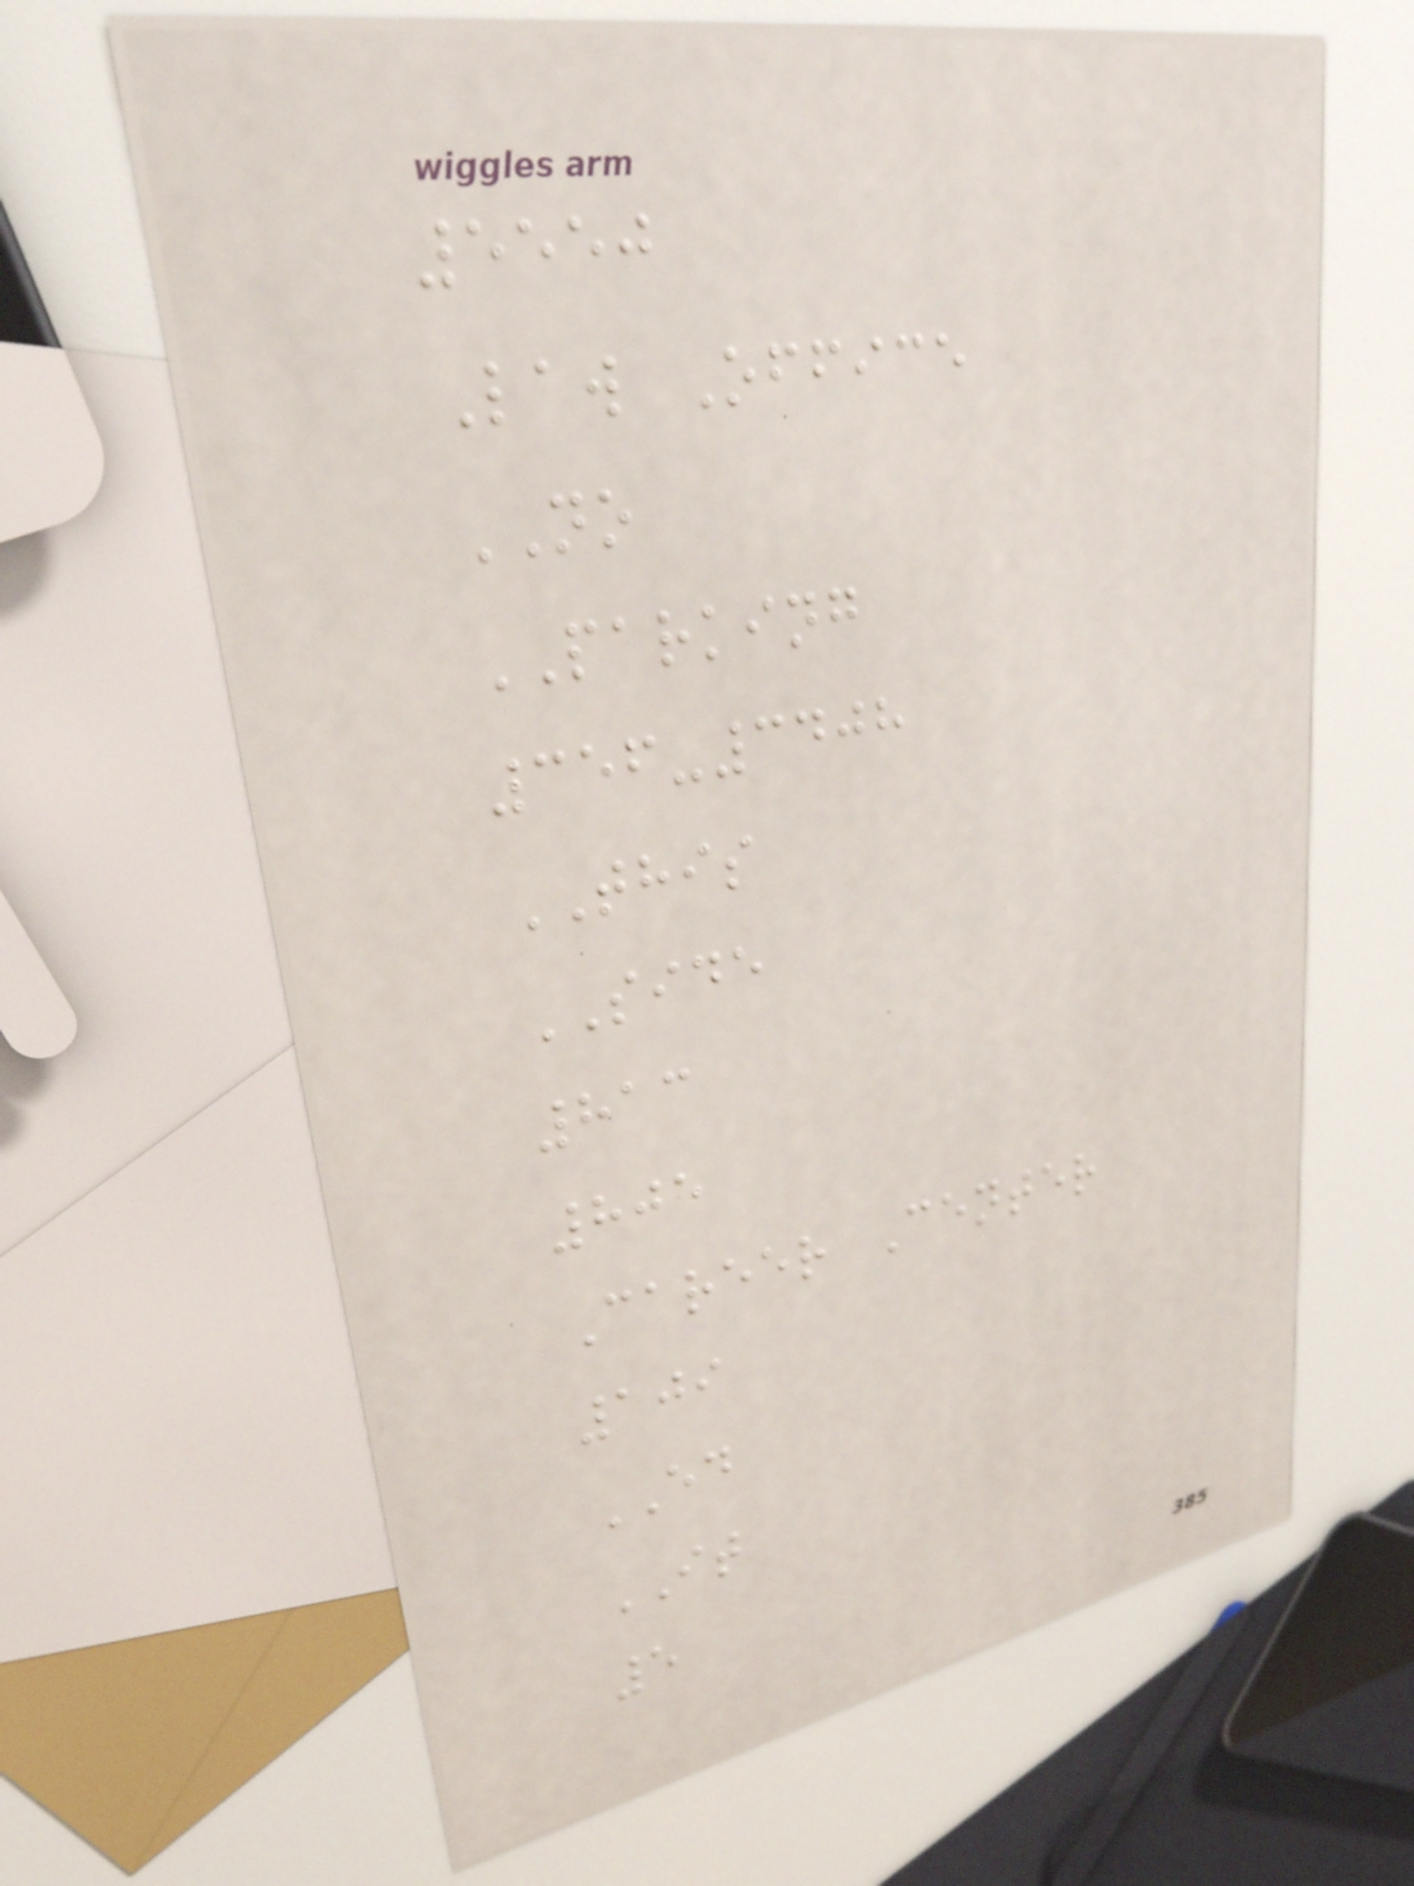5550
Law Office
NO
PARKING
356-3408
THIS
SIDE
813
805
Career Center
109
ED
IT
5
